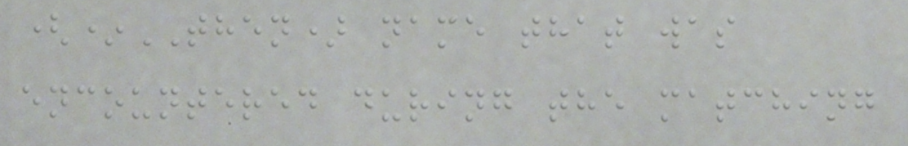(*THEN) name that was
encountered during the matching
